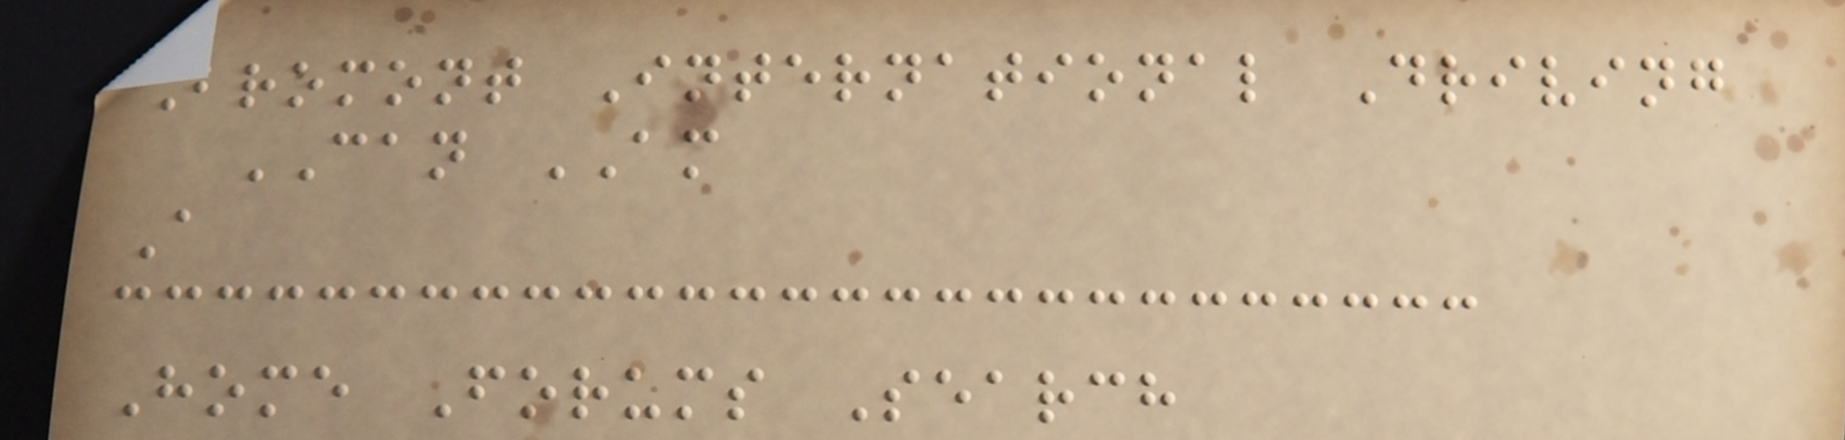Bromont International Driving
CAN AM
A
Home Forums Search
